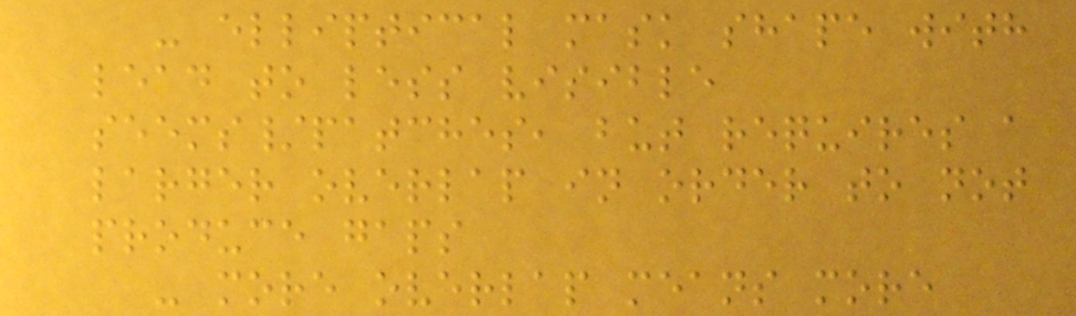- elliptical mask shape with
lead to less visible
seems/patches, but requires a
larger overlap in order to not
produce gaps
- more overlap means more
